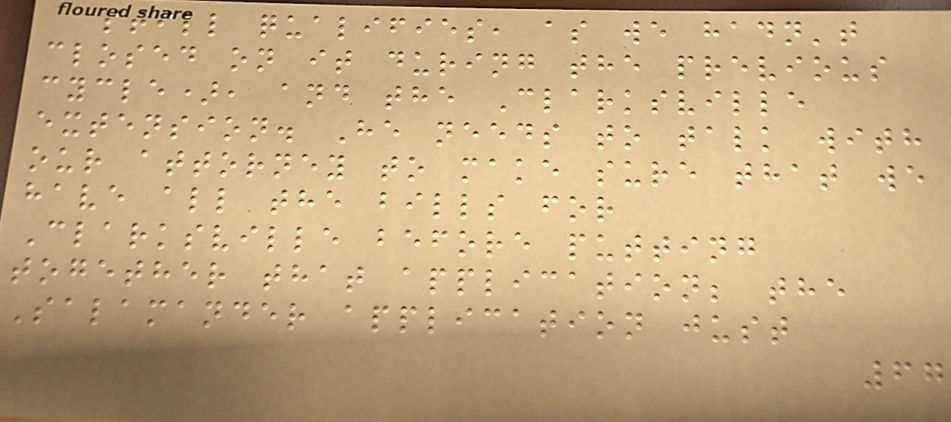still qualifies, as we hadn't
closed on it during the previous
cycle), and the Clarksville
extension. He needs to talk with
our attorney to make sure that we
have all the bills for
Clarksville before putting
together that application; the
Salamander application just
67
